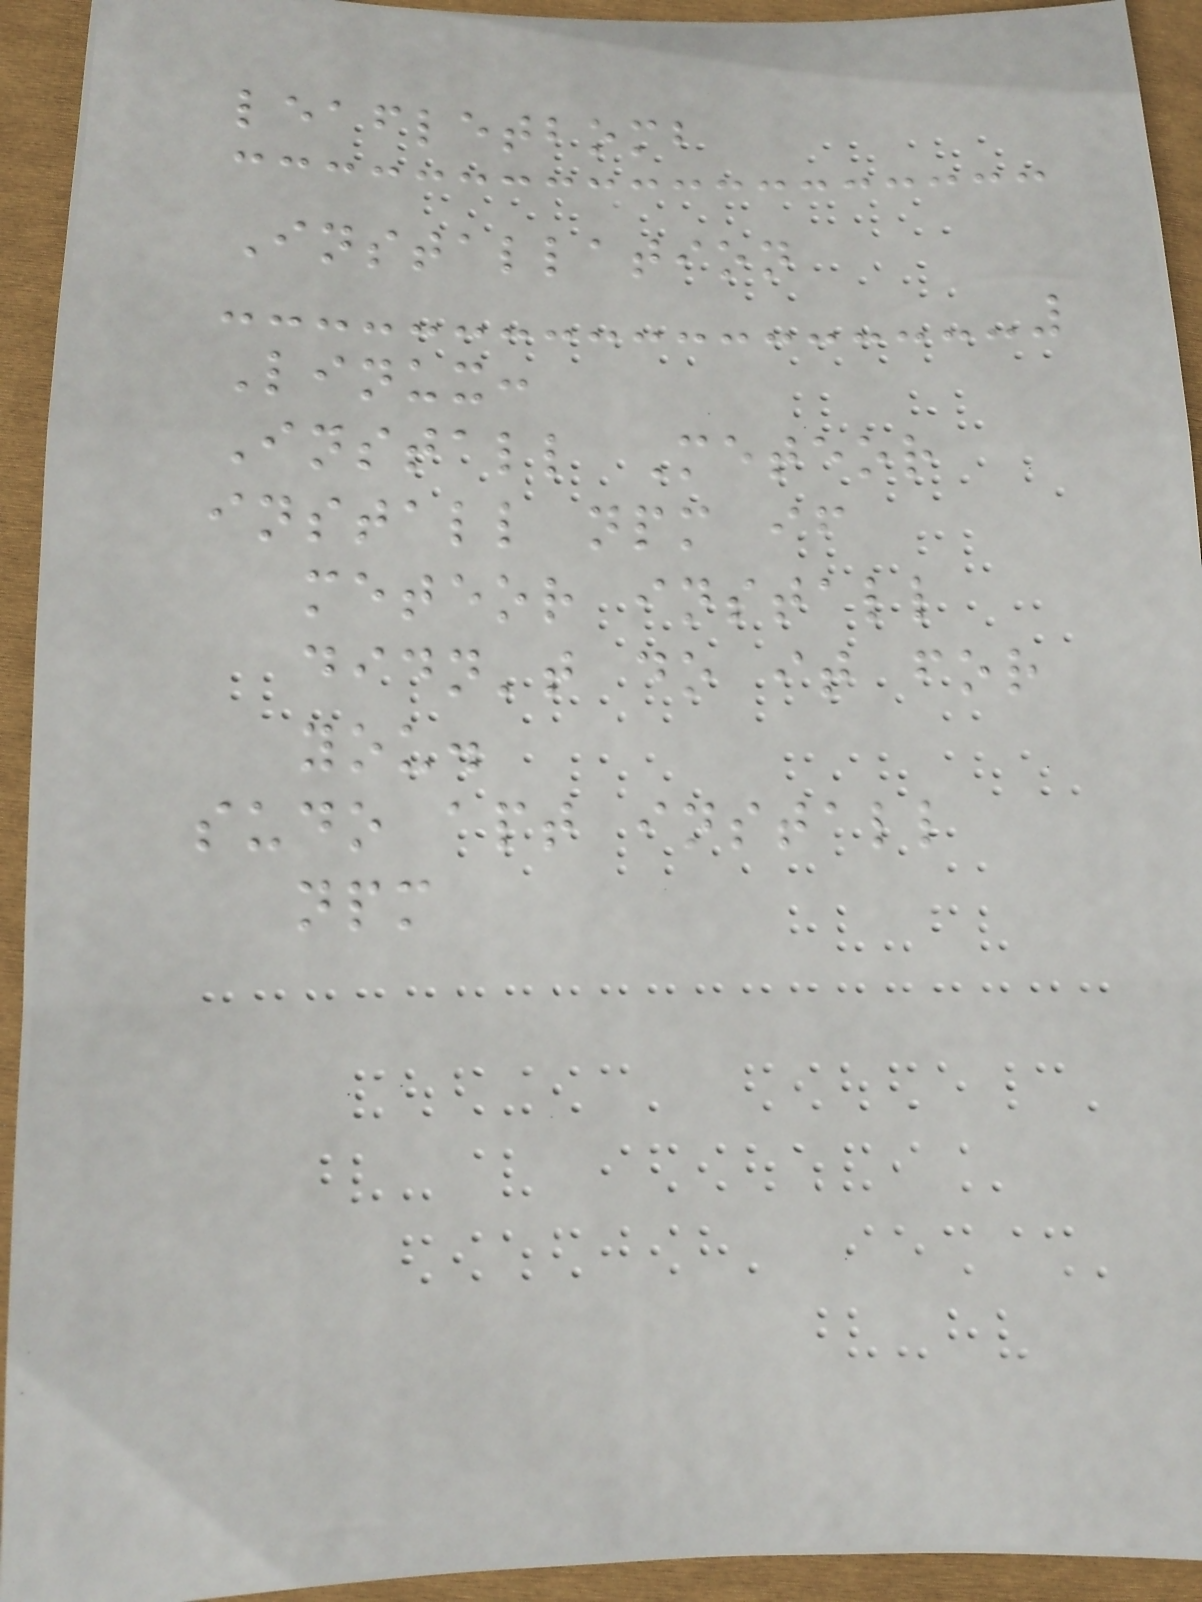leafletbomb
Installation
Linux:
Install Meteor
install npm if
meteor install
didn't do it for
you.
sudo apt install
npm
